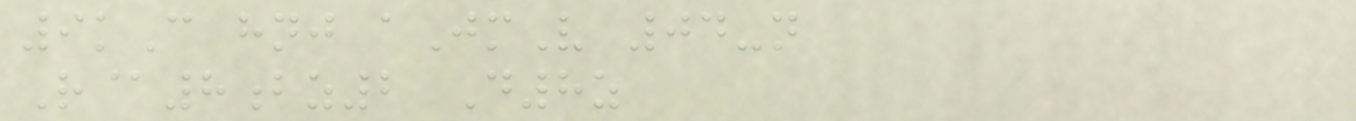9kC hnj aJmV 04-n
R@8bz2 D8z
